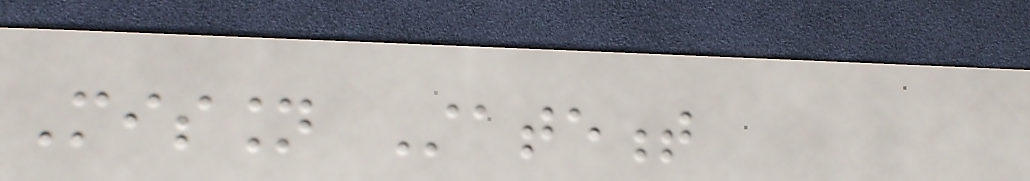Mission Statement
